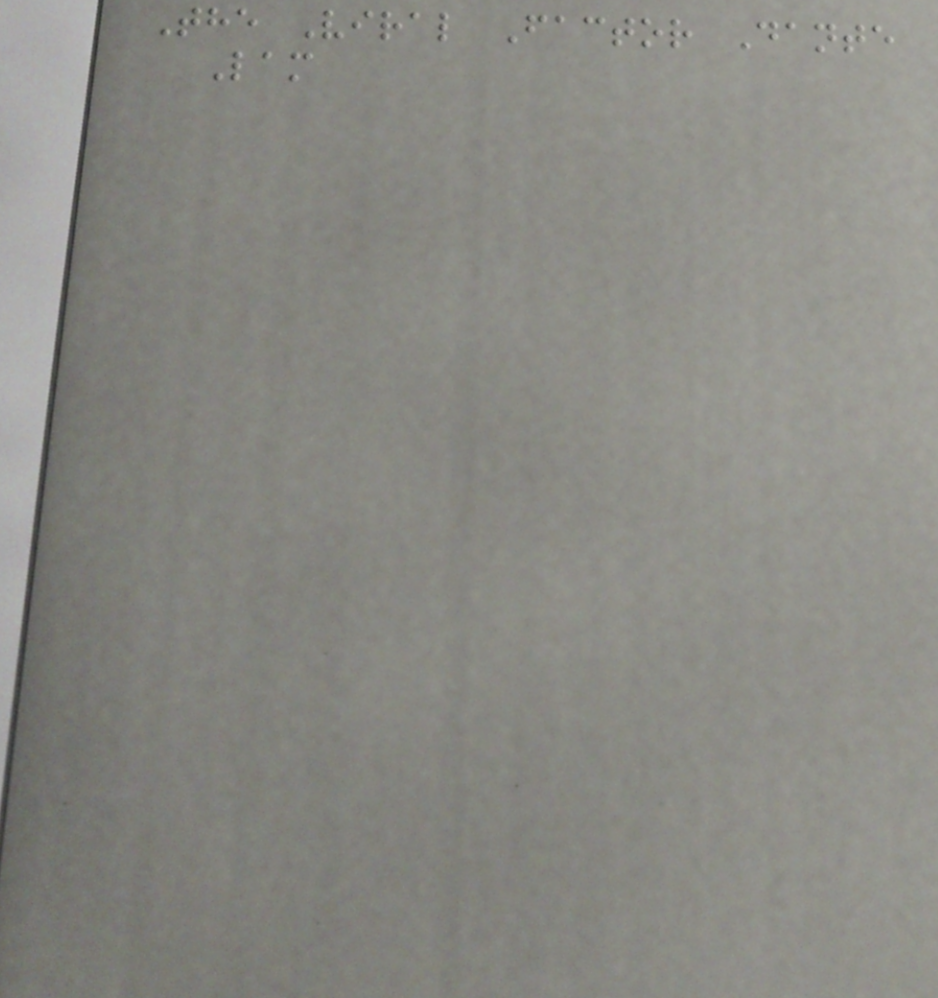The Viral Factor Dante
Lam
